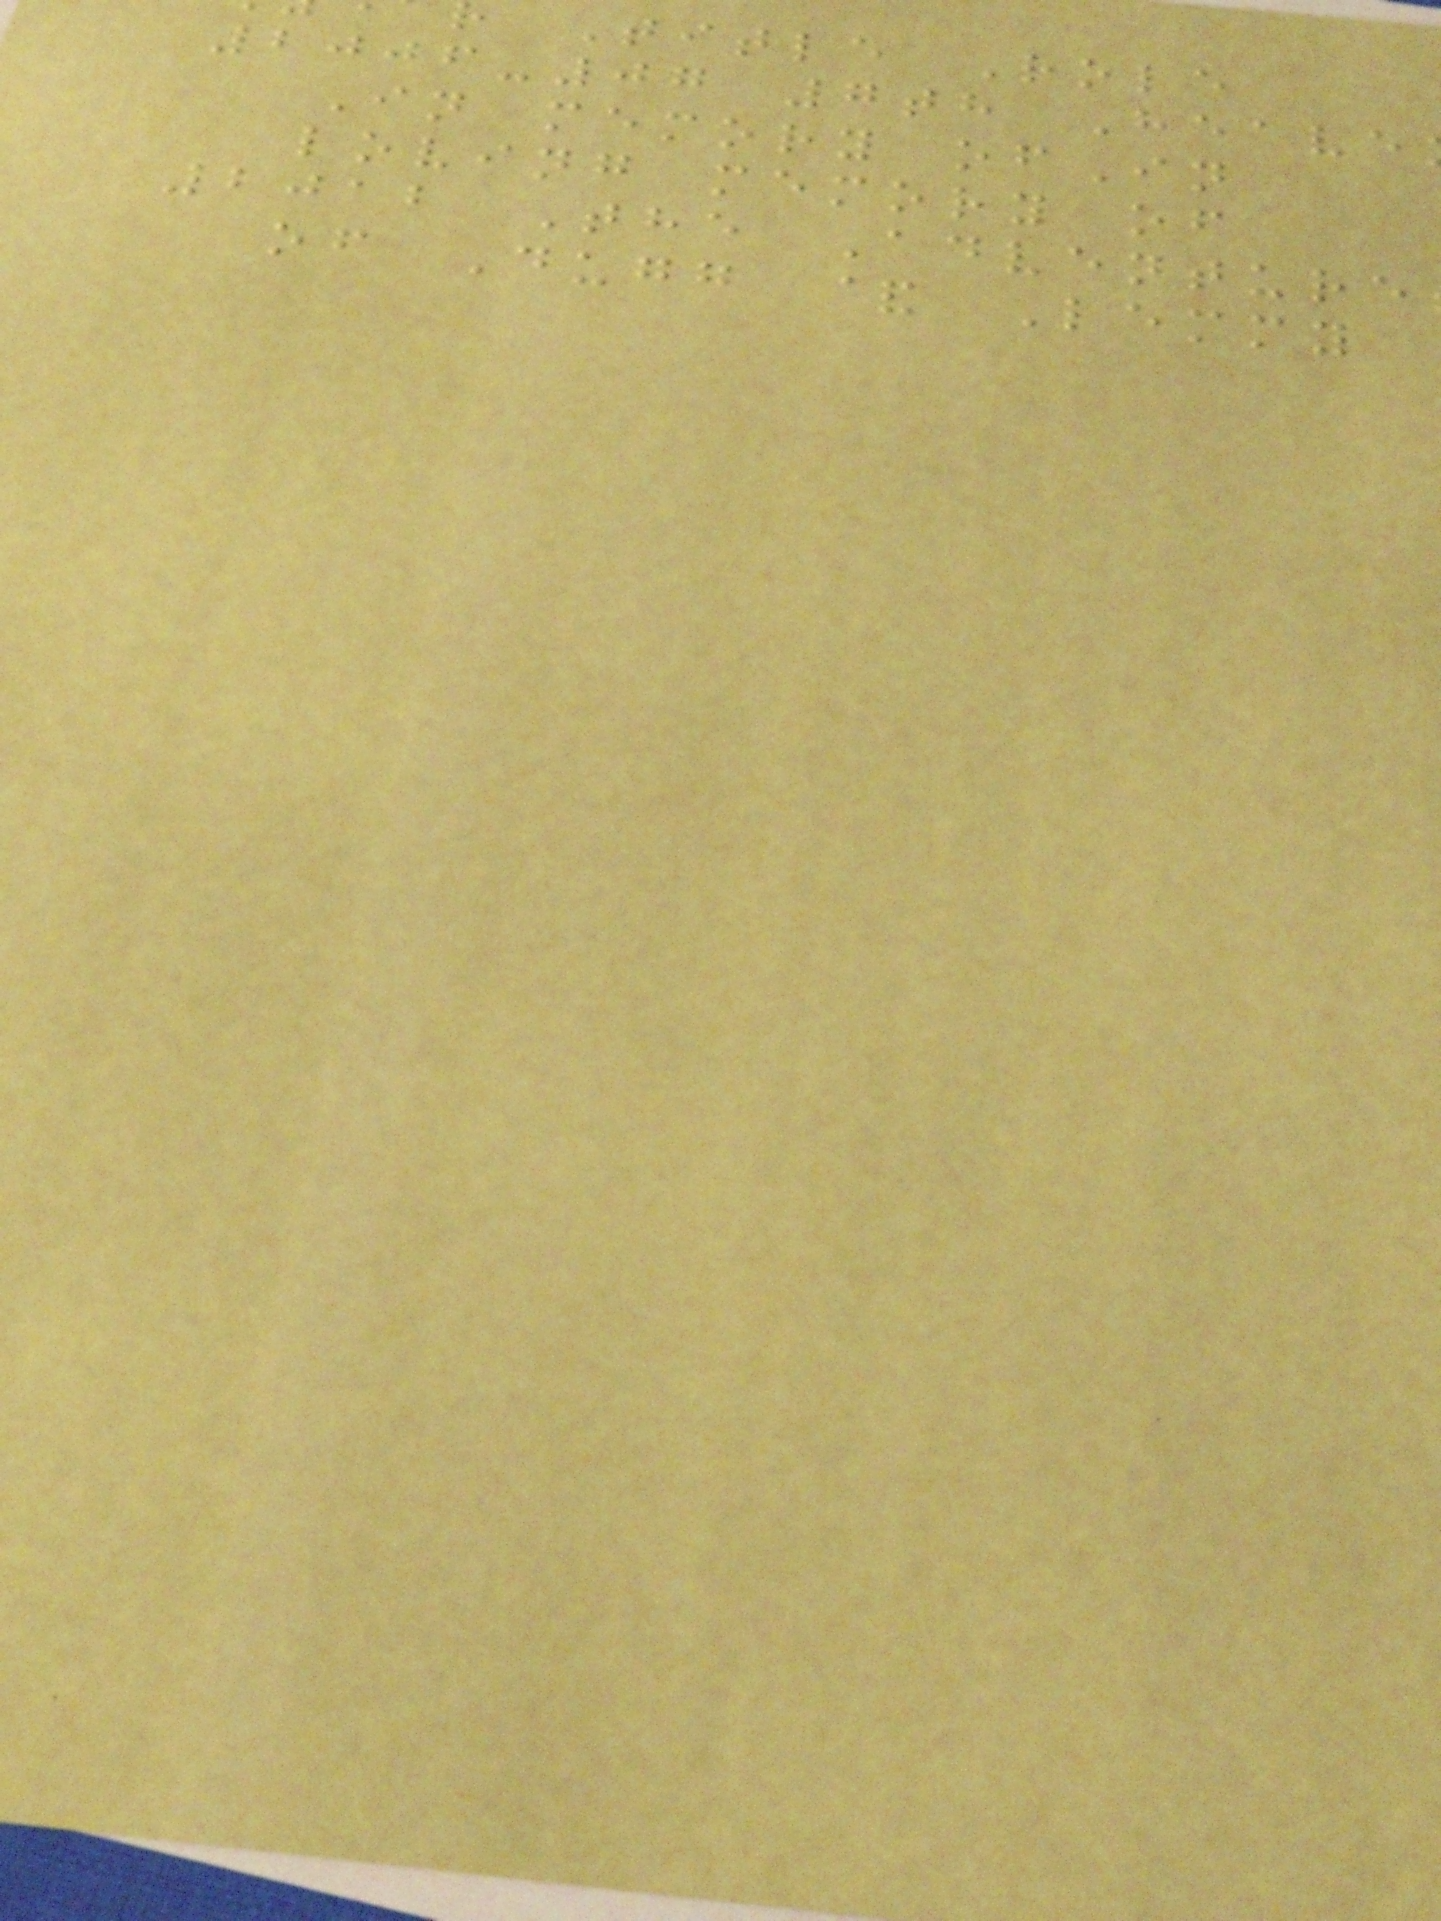Title Role
2006-07 7th Heave
In memory ofIn
loving memory of
2012 The Adventure
of Dugg & Lemmy
